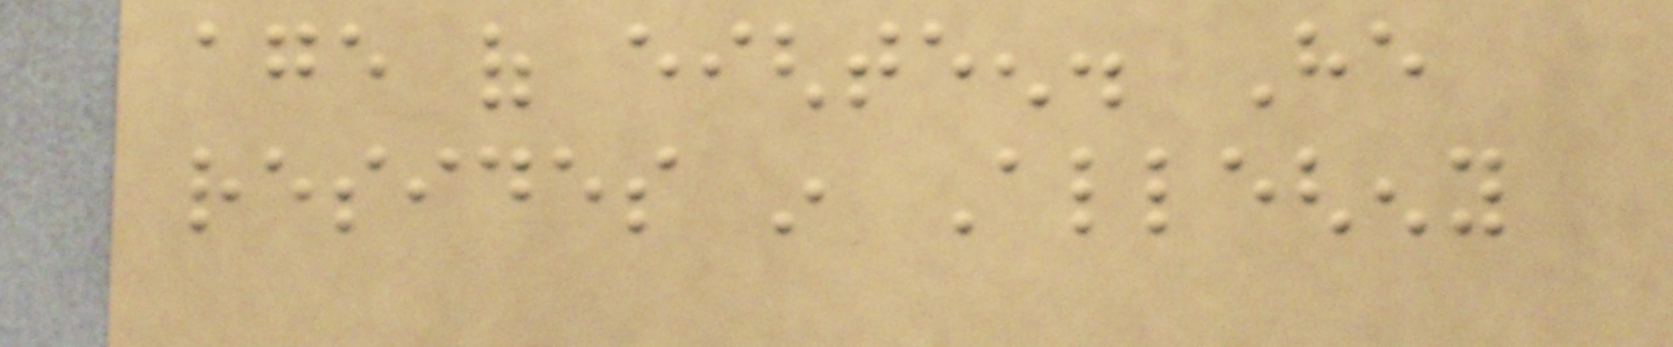age of eighteen. He
resides in Allegheny
